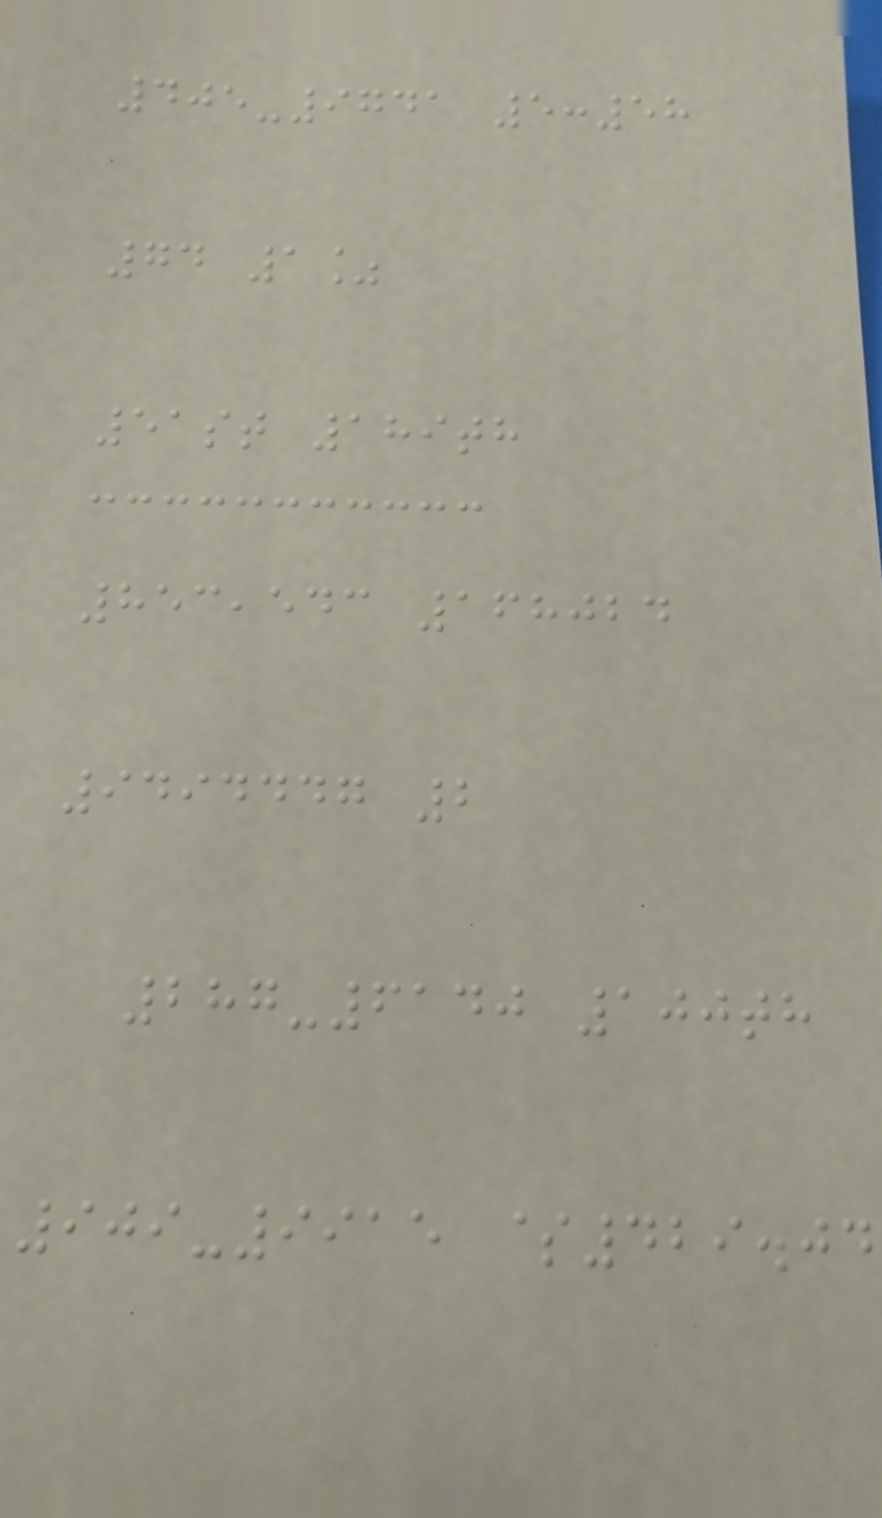405-9741 5:58
74 1%
51st 189th
853,543 168024
9494447 2
287-6140 100th
909-9915 $429.04
